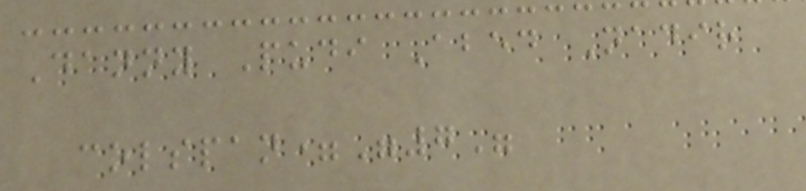Danny Pudi Abed Nadir
colspan="7"
